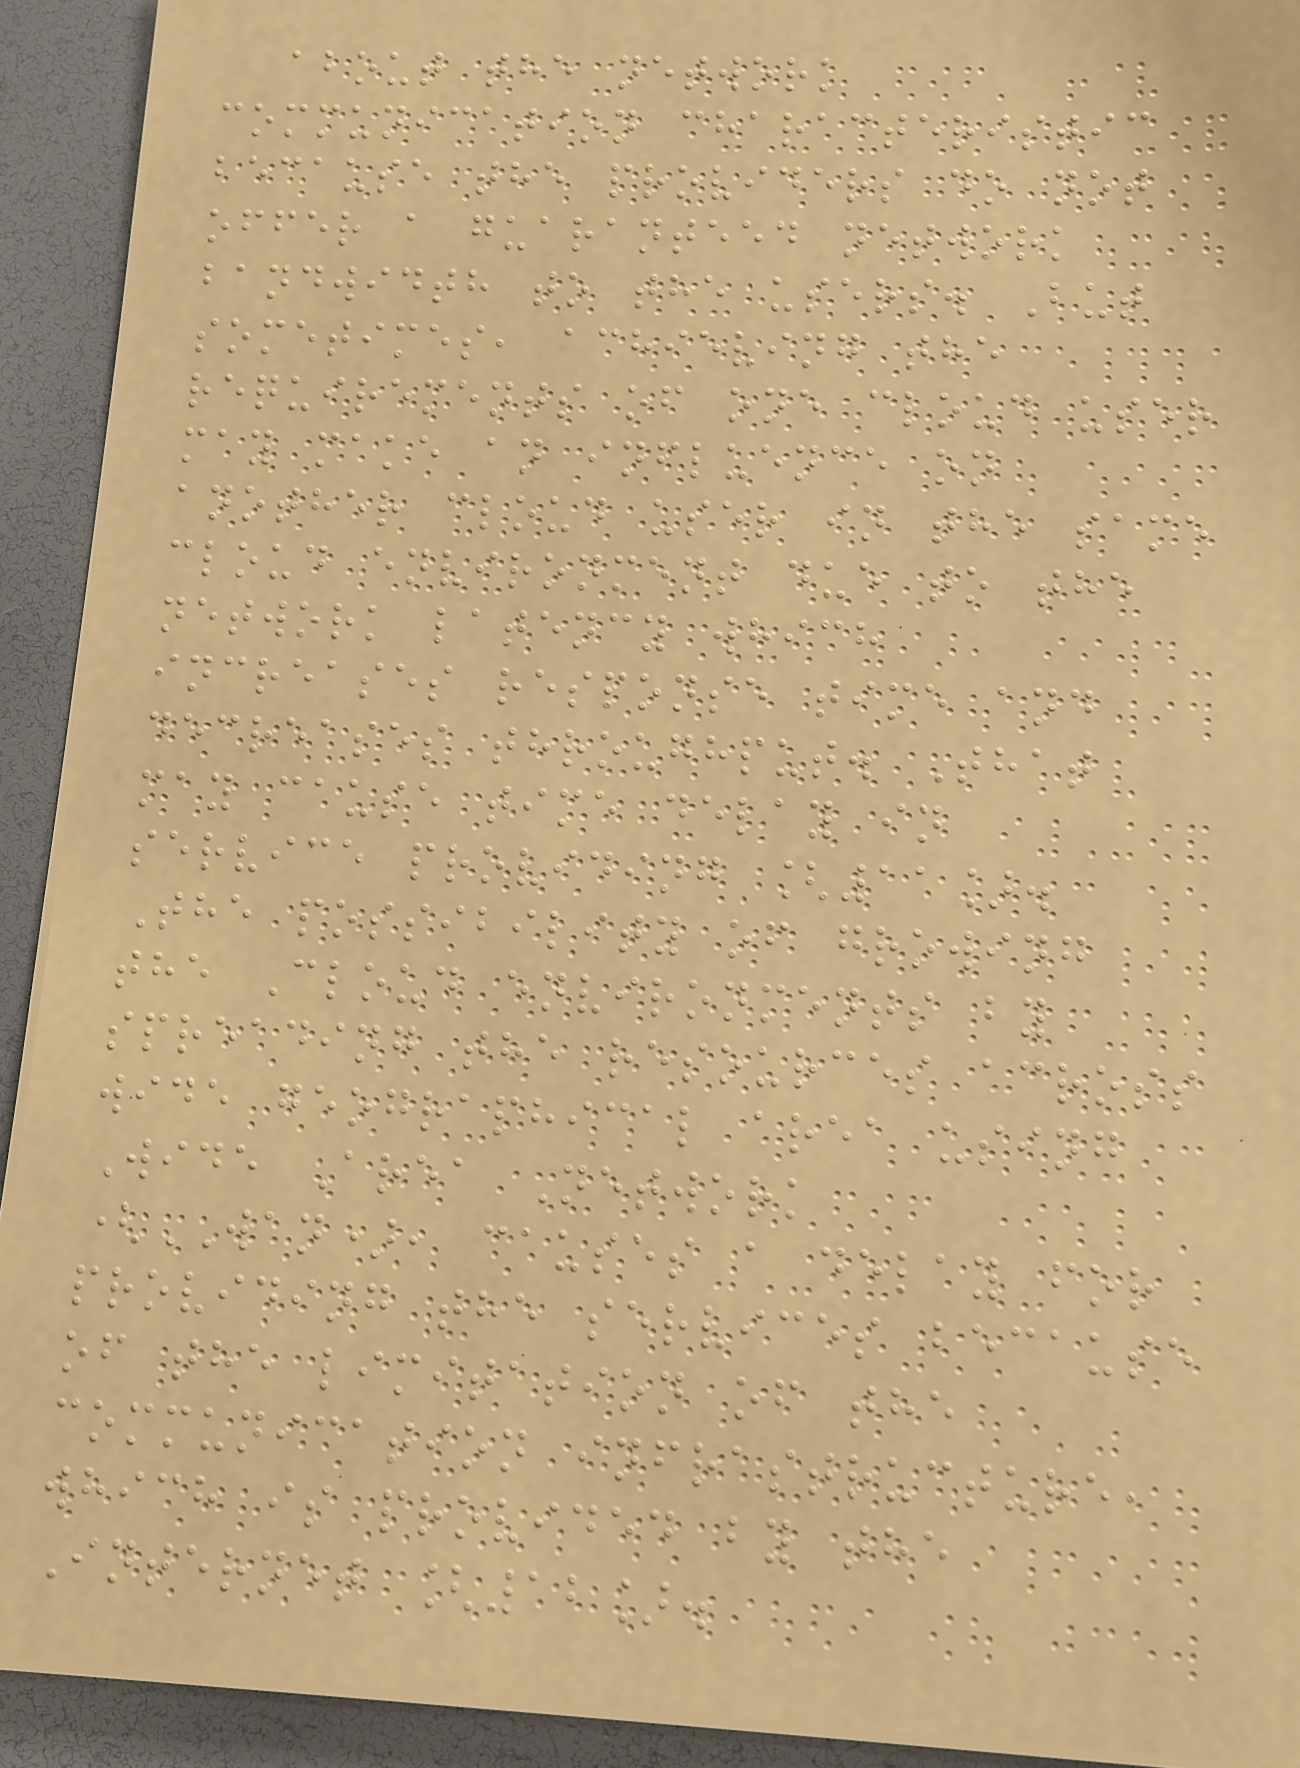about the network
communication characteristic
because the providers do not
offer a guaranteed network
bandwidth to the users. But
sometimes, achieving the
requirements of one cloud user
may make an influence on
another cloud user in the same
cloud environment due to the
network latency which
increases response time and
decreases throughput. That
may cause time delay in
service providing [11].
The possibility of growing
the Cloud environments by
spreading the resources across
wide geographical area using
Wide Area Network
(WAN), causes a delay for
providing the services because
of the limitation of the
communication infrastructure,
which is provided by the
Internet [12].
